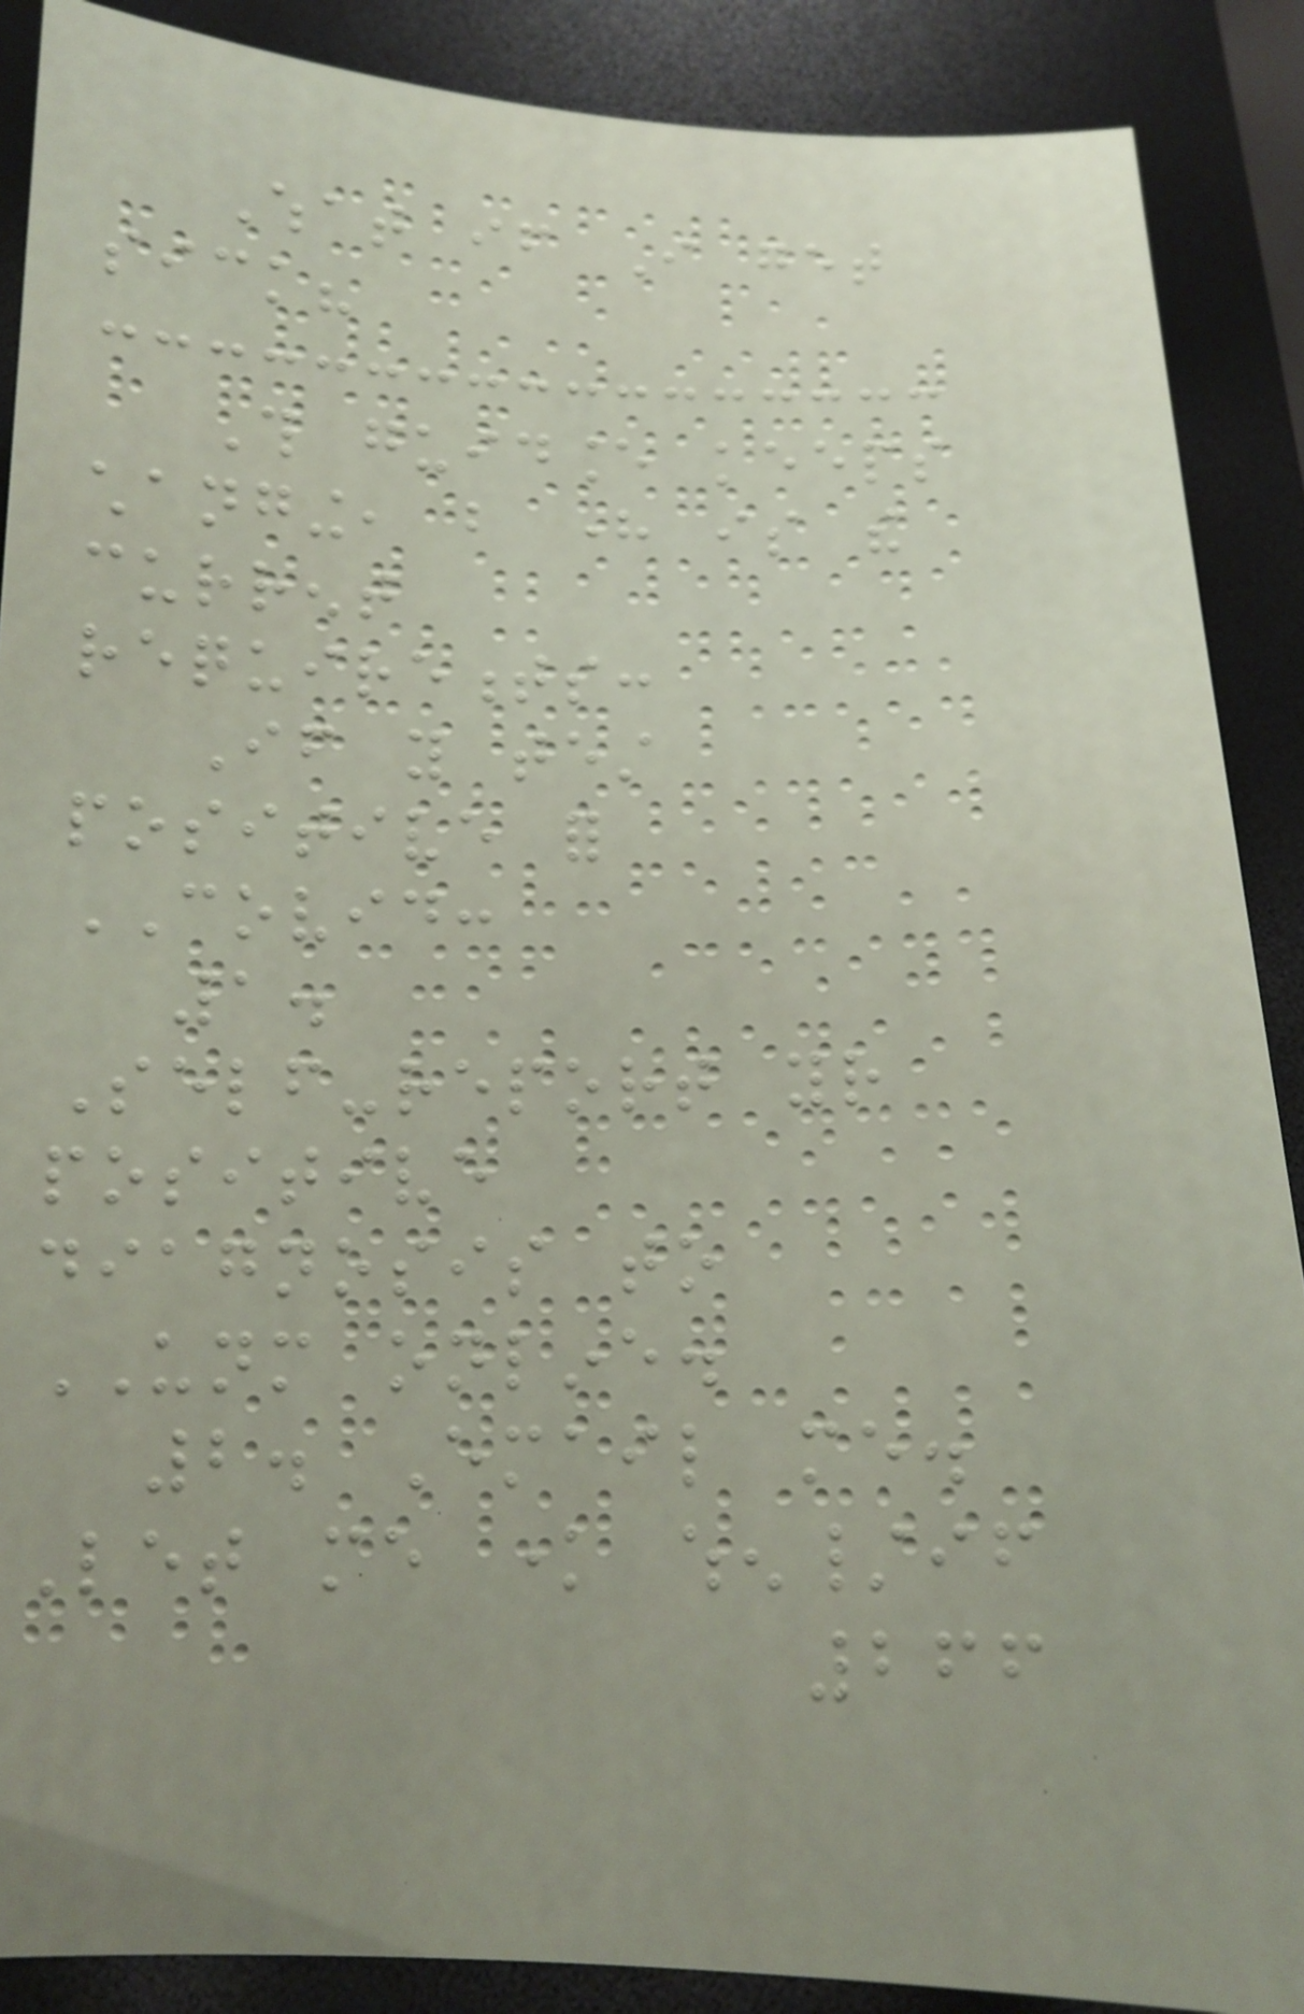What if I get
sick?
This guidance keeps
changing, but here is the
current
requirements:
If you test
positive for
COVID:
1.
Self-report your
positive
diagnosis to
UNM online.
2. Email me.
Let me know when/if
266
